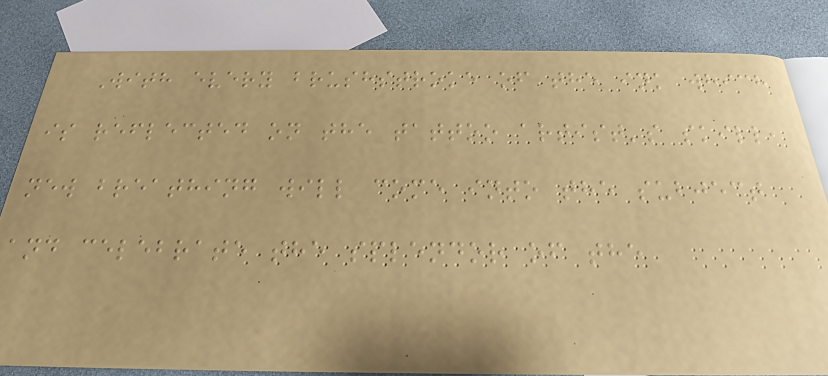With every brushstroke of the ink which
is reflected on the tattoo artist's skill,
new breathing will come into the subject
and celebrate the splendor of the
